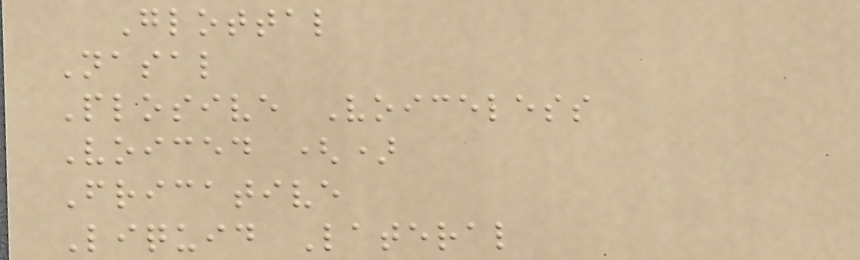Glottal
Nasal
Plosive Voiceless
Voiced ()
Fricative
Liquid Lateral
